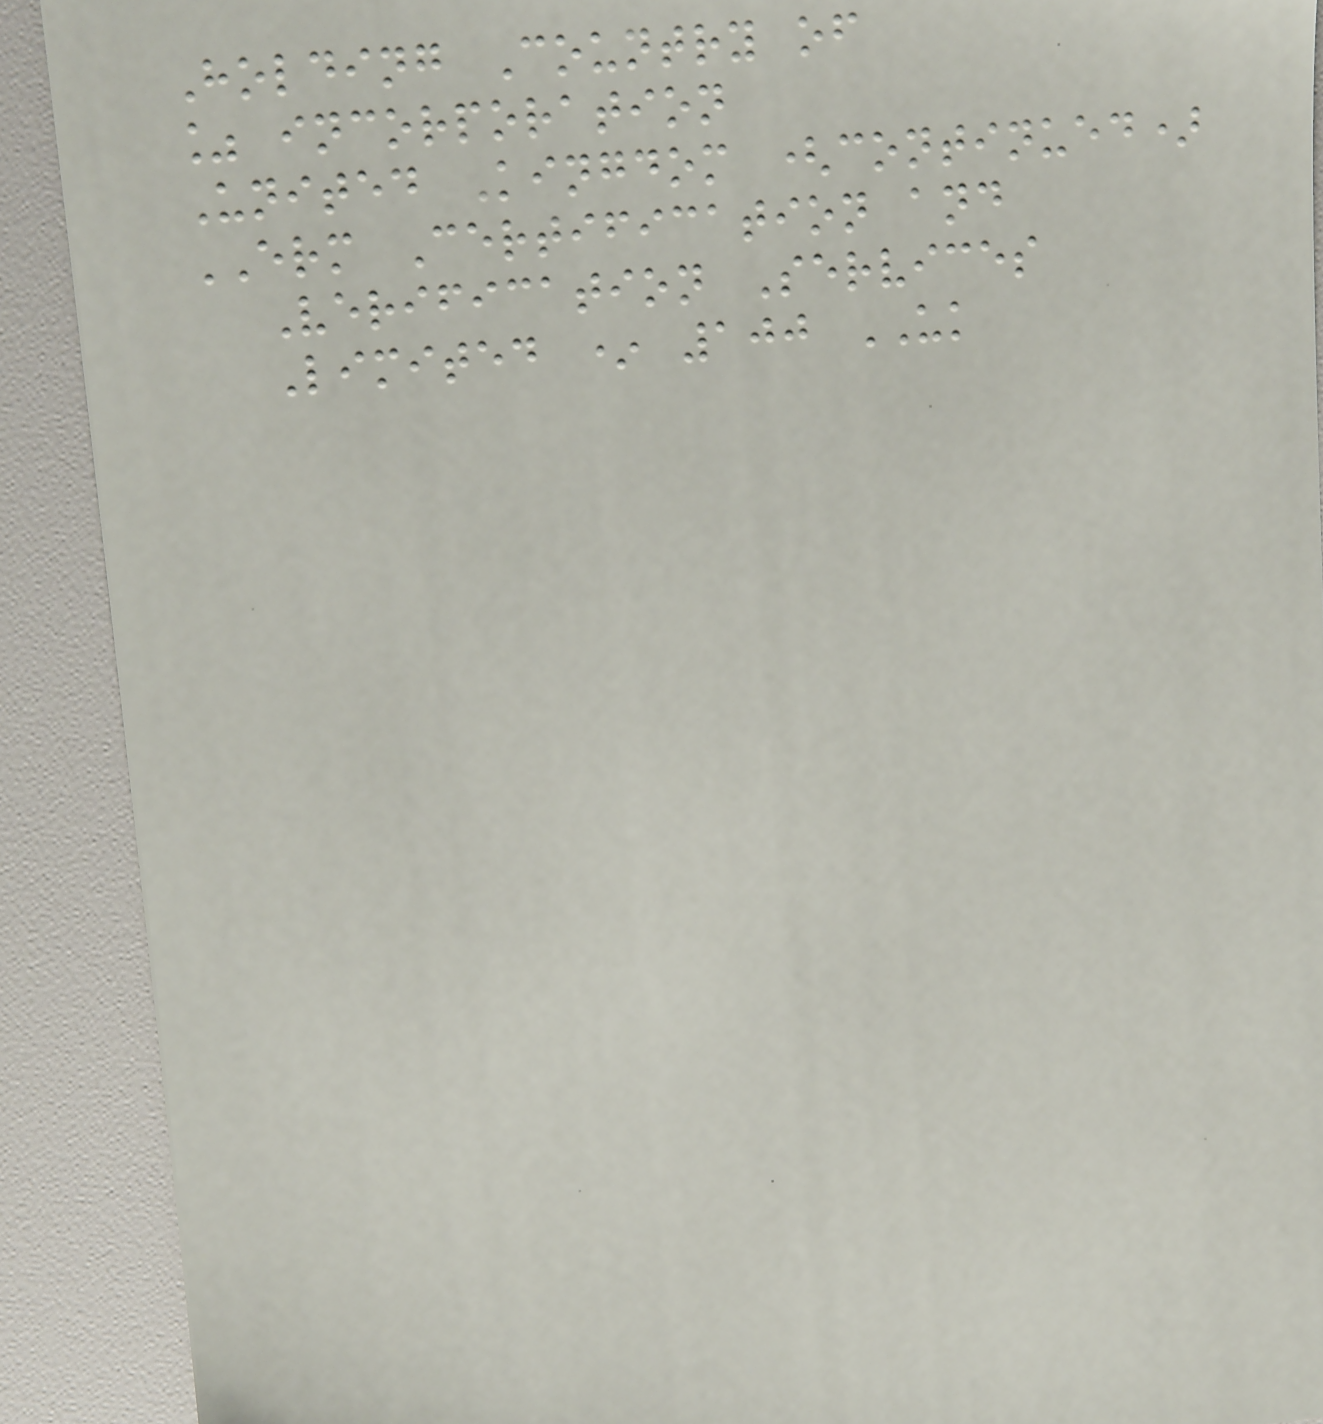Holding Country of
% incorporation
United Kingdom (continued)
ERM Certification and
Verification Services
Limited * 100 UK
